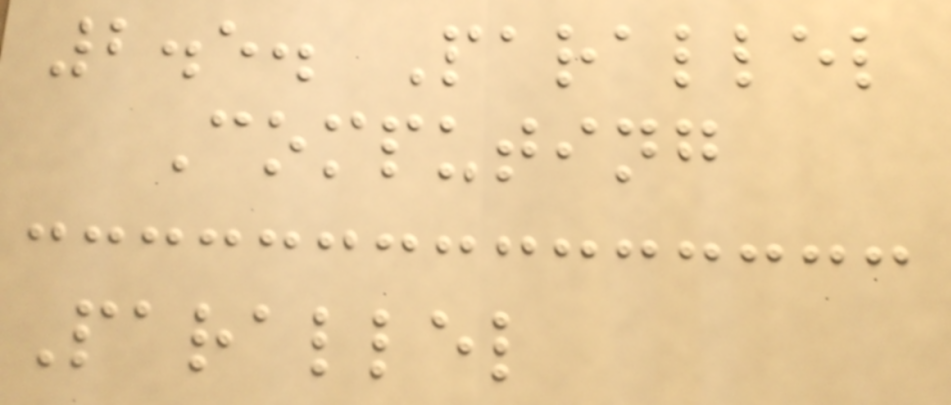2.5. Parallel
Computing
Parallel
